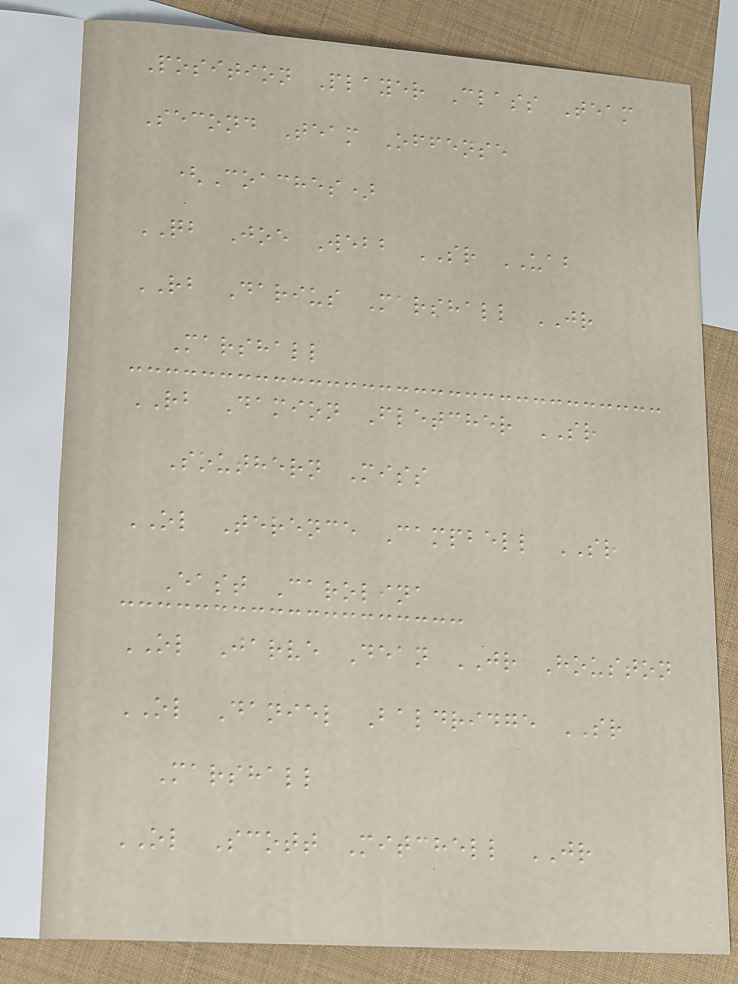Position Player Class Team
Second Team Offense
(Coaches)
QB Joe Webb SR UAB
RB Darius Marshall JR
Marshall
RB Damion Fletcher SR
Southern Miss
OL Terence Campbell SR
East Carolina
OL Jarve Dean JR Houston
OL Daniel Baldridge SR
Marshall
OL Scott Mitchell JR
